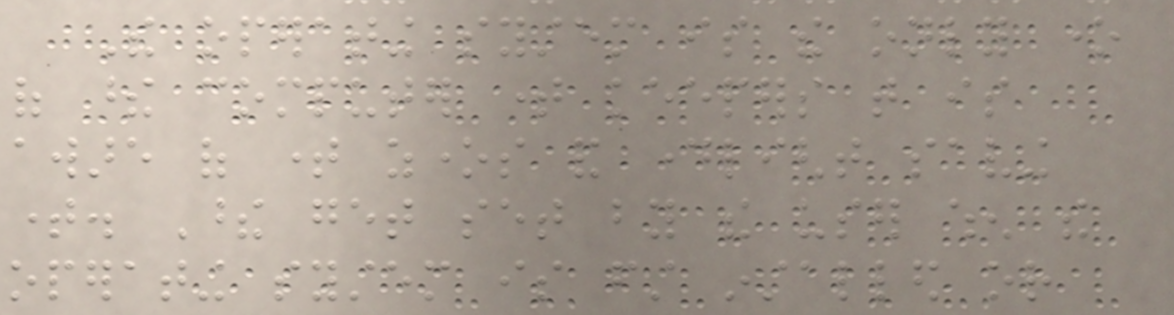The operating system is the only one
of these computer time keepers that is
aware of time zones and daylight saving
time. These get set by the user when the
operating system is first installed or
